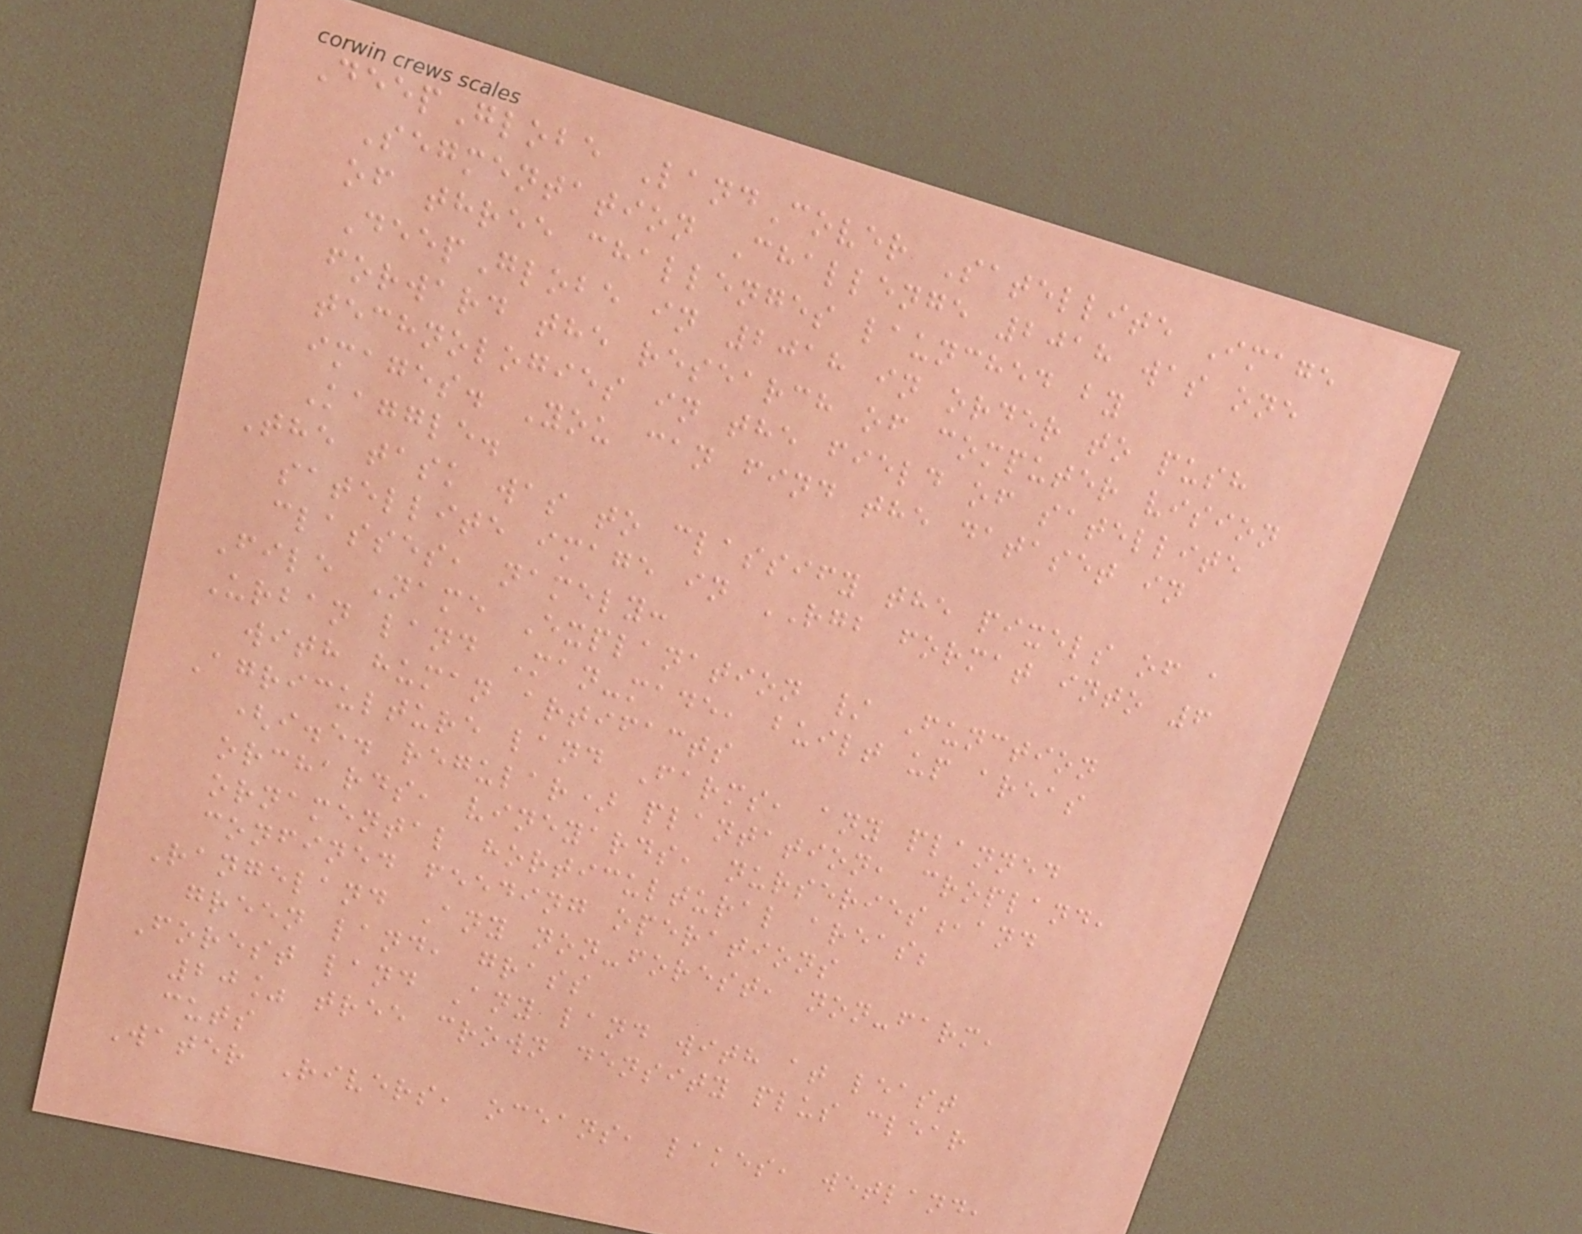DeepGlobe LandCover Satellite Image
Segmentation Challenge 2018 was one
of three challenges launched by
DeepGlobe in 2018 in order to push
forward the research of computer vision
technologies in the field of satellite
images. You can find the dataset in
Kaggle.
The task was to classify the pixels of a
satellite image in RGB format into 6
classes, namely:
File Name Explanation / Function
Urban land Man-made, built up areas
with human artifacts
Agriculture land Farms, any planned
(i.e. regular) plantation, cropland,
orchards, vineyards, nurseries,and
ornamental horticultural areas;
confined feeding operations
Rangeland Any non-forest, non-farm,
green land, grass
Forest land Any land with at least
20% tree crown density plus clear
cuts
Water Rivers, oceans, lakes, wetland,
